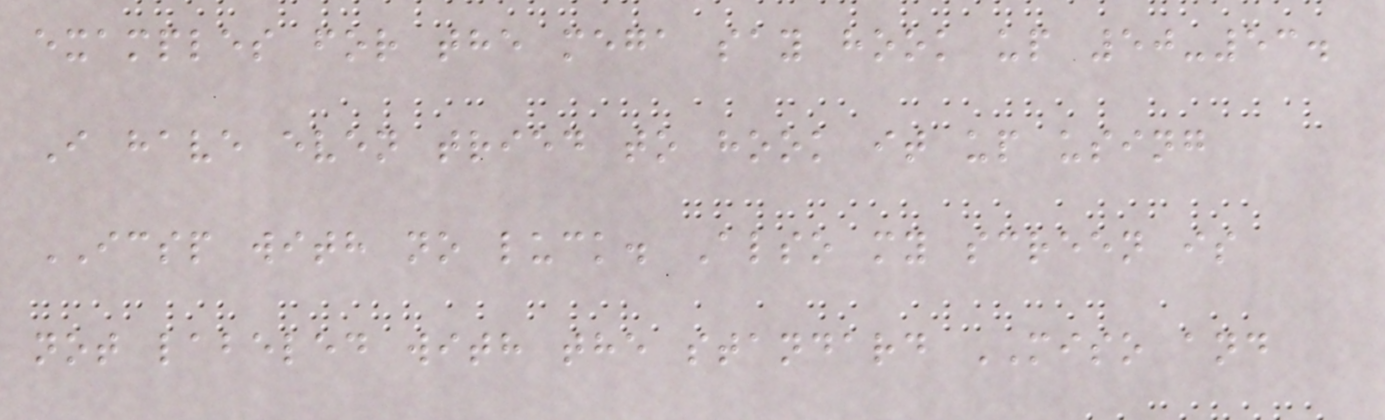examples for the mega say hook up 50-53.
I have even tried to hook it up using
ICSP with no luck. Also my screen is
not labeled with the standard MISO and
